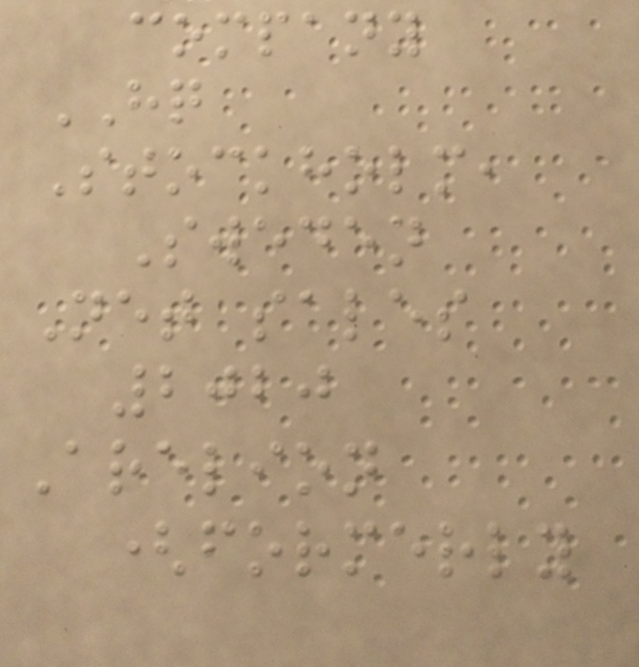company
HQ
Stockholm,
Sweden
Net sales
2020
Arelion
(formerly
